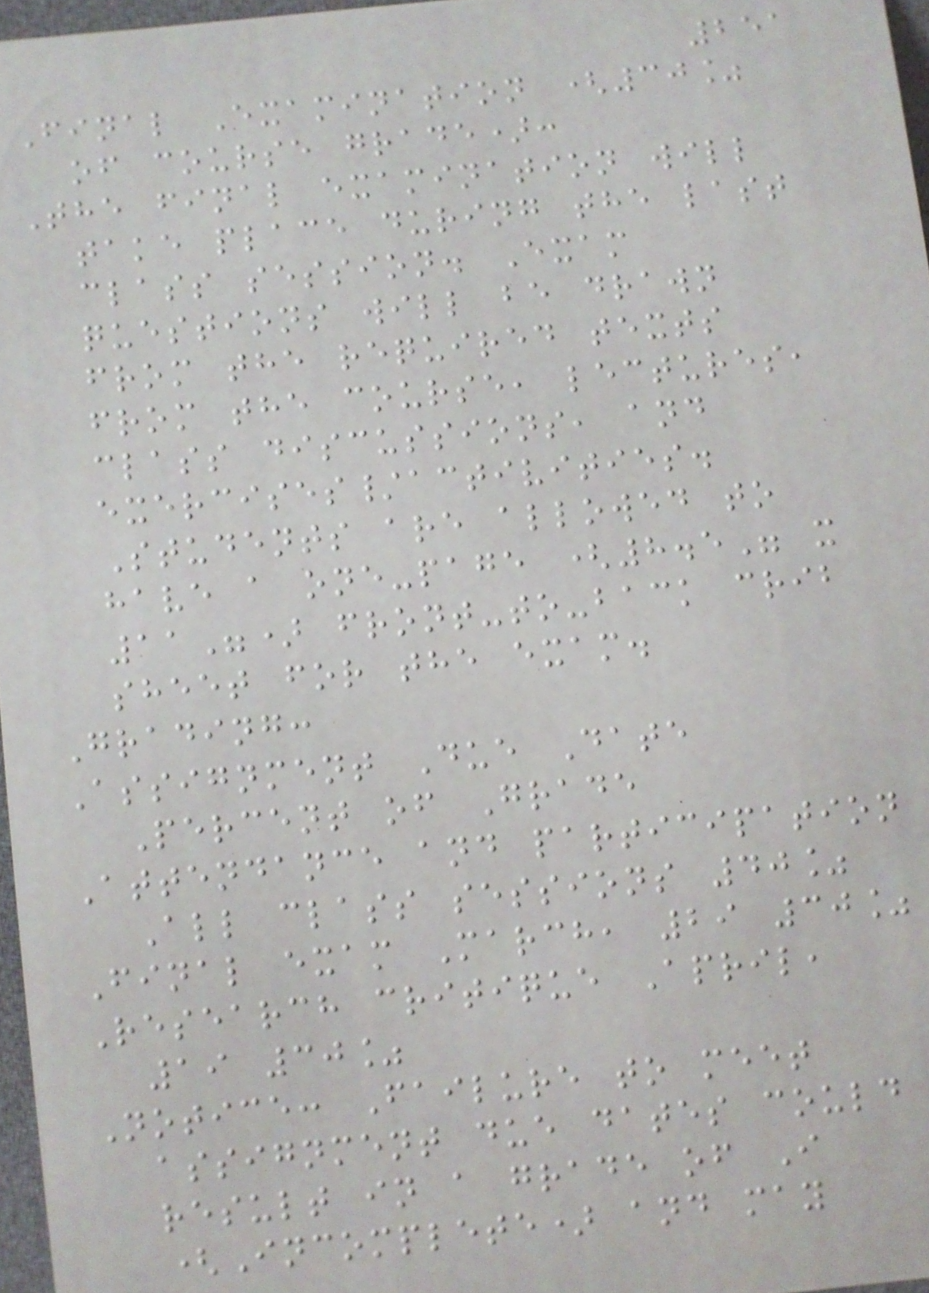251
Final Examination (30%
of course grade):
The final examination will
take place during the last
class session. Exam
questions will be drawn
from the required texts
from the course, lectures,
class discussions, and
exercises/activities.
Students are allowed to
have a one-page (8.5" x
11") front-to-back crib
sheet for the exam.
Grading:
Assignment Due Date
Percent of Grade
Attendance and participation
All class sessions 40%
Final exam March, 29 30%
Research critique April,
19 30%
Notice: Failure to meet
assignment due dates could
result in a grade of I
(Incomplete) and may
